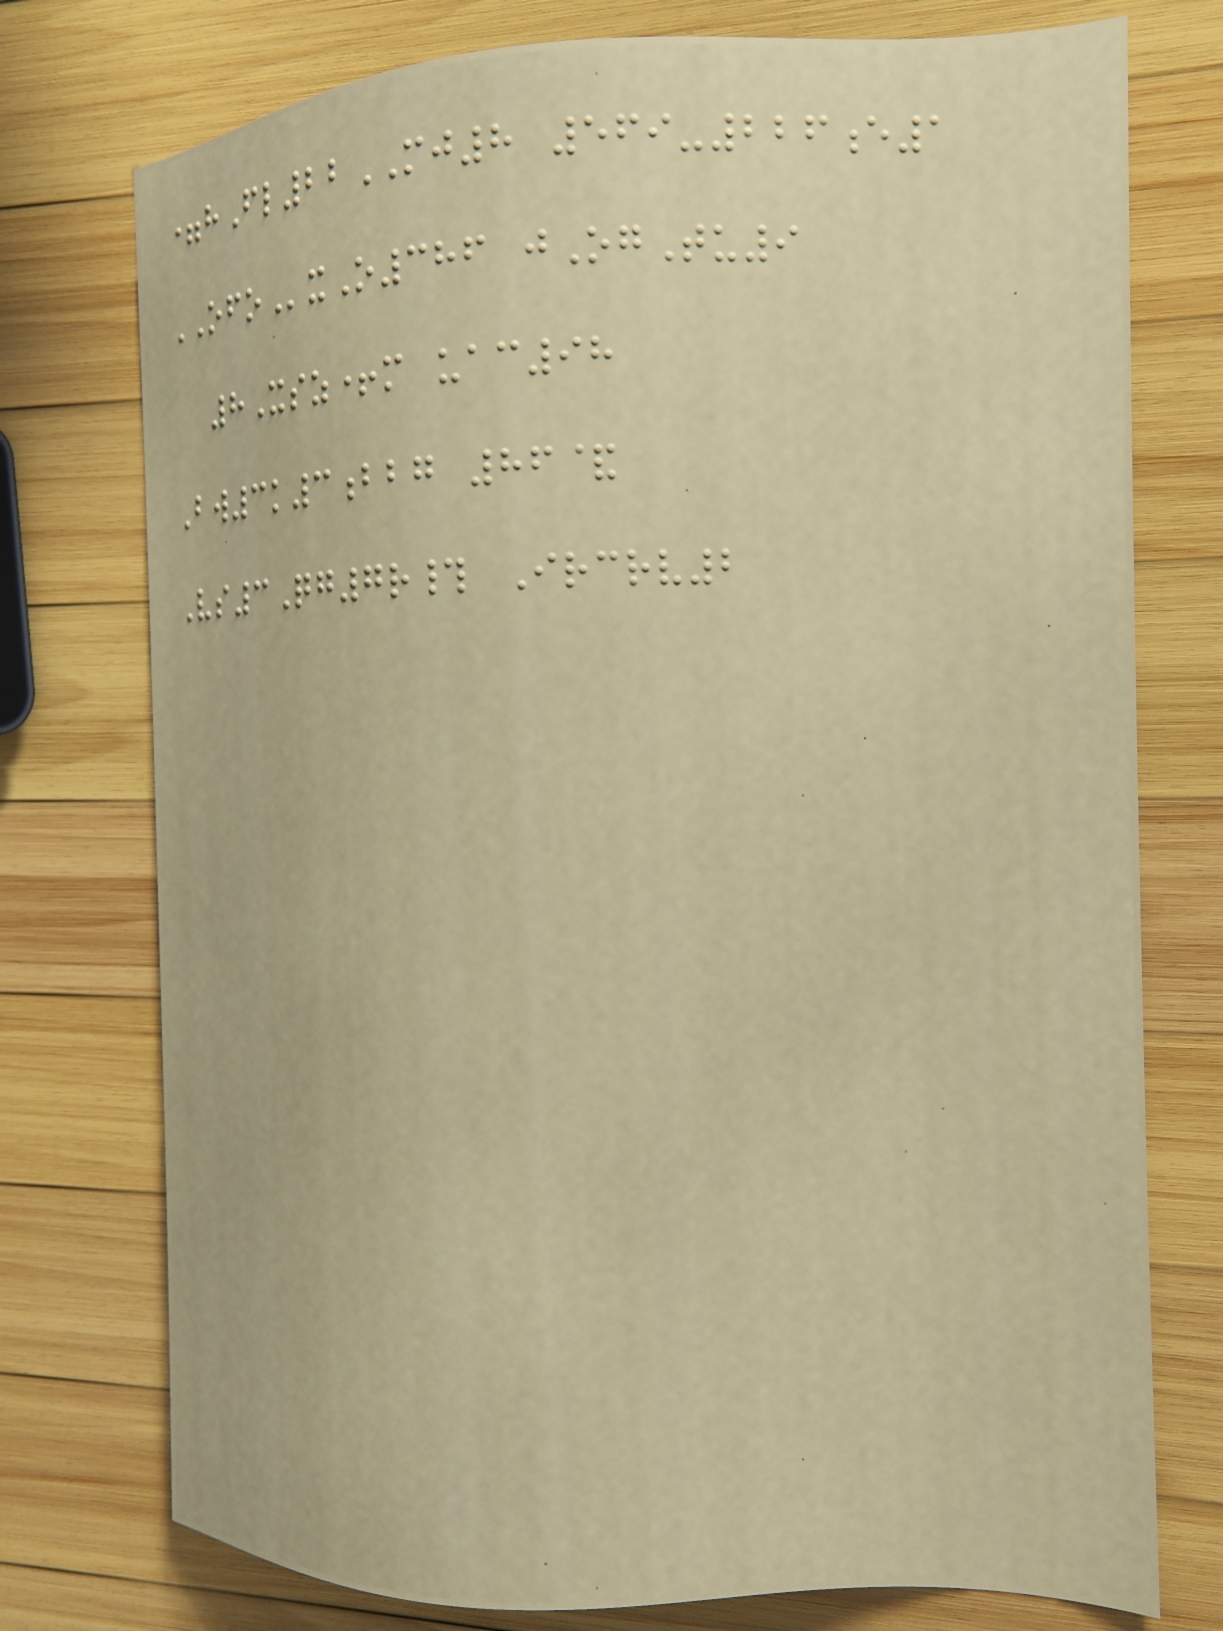=hFl22MJ8 569-226e1
OFOxO386 jOgTu9
8Xsz+m uac98
Bw3k3bbg 86&
Vs3Qg7r# Ircrv2
